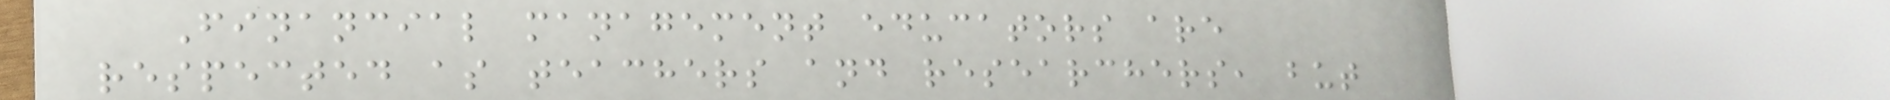Financial management educators are
respected as teachers and researchers, but
